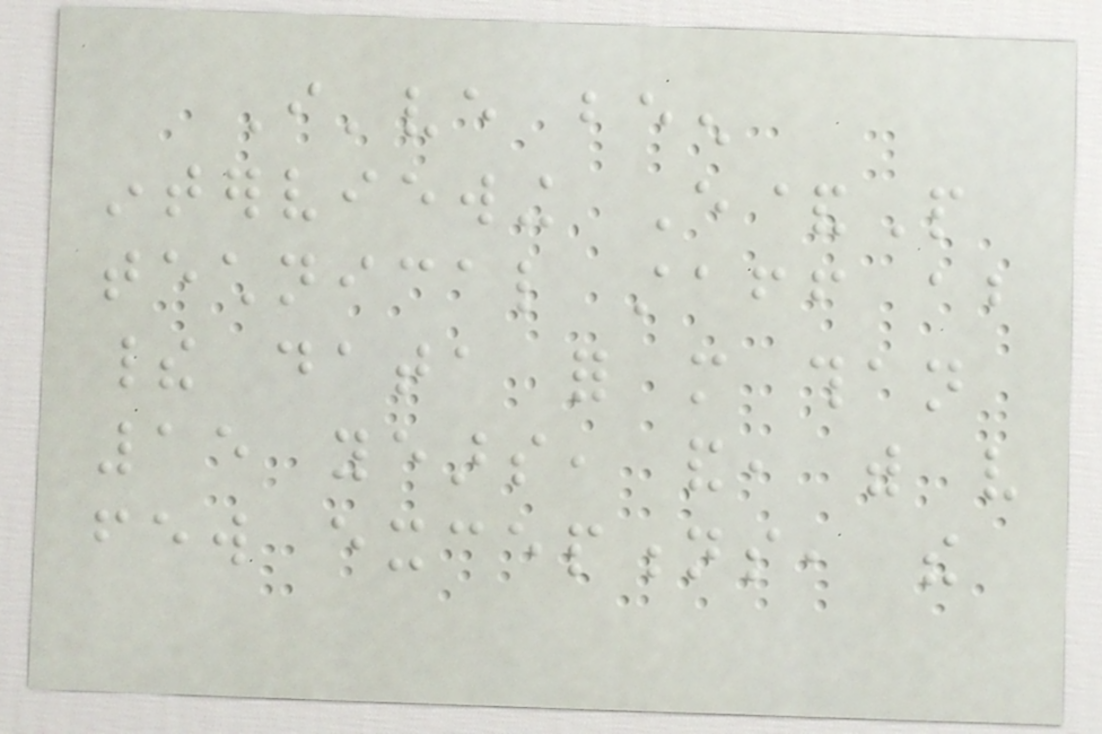I've been
interviewing E&P
technical staff about
their data for more than
15 years, and, with very
few exceptions, the
